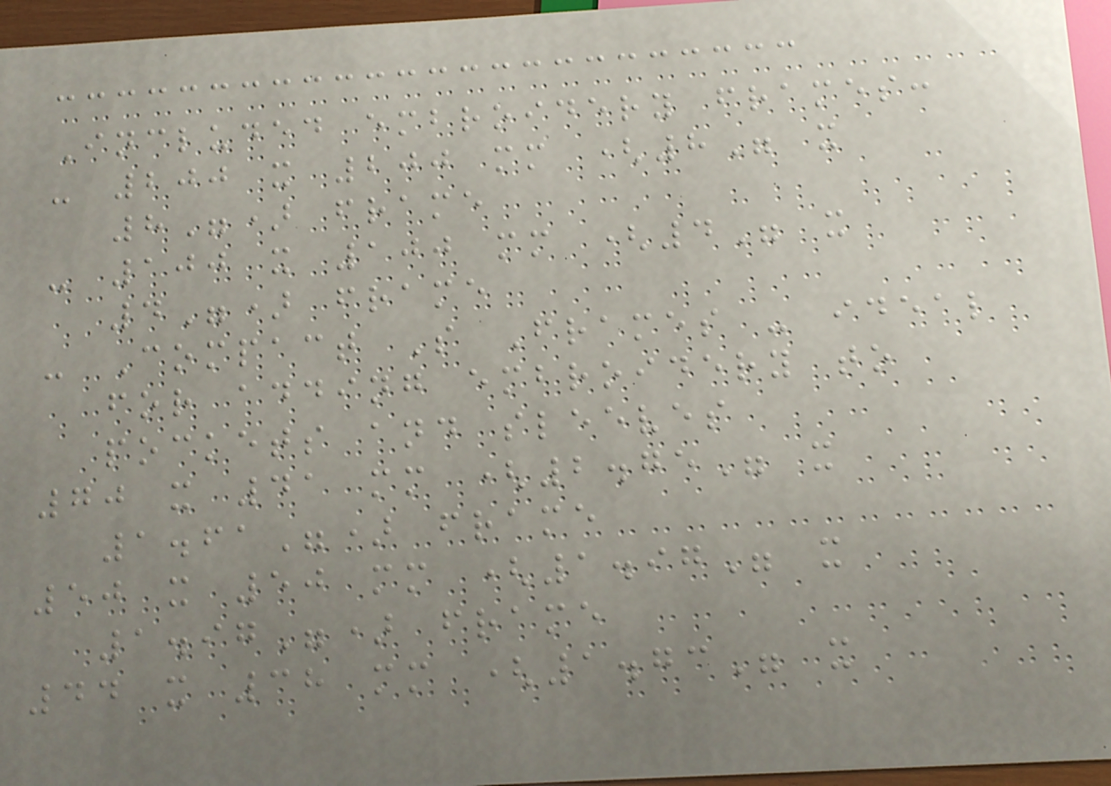Included embroidery frames:
- 200 x 200 mm (8" x
8") frame
- 100 x 100 mm (4" x
4") frame
- Compact S Frames - ideal
for adding embroidery to
pockets and sleeves
70 x 41 mm (2.75" x
1.61") frame
50 x 50 mm (1.97" x
1.97") frame
44 x 38 mm (1.73" x
